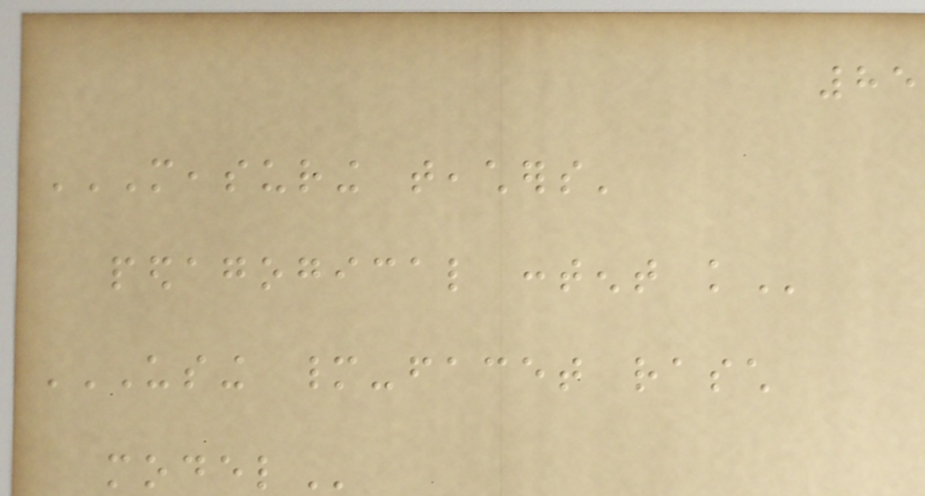85
MEASURING TEACHERS'
PEDAGOGICAL CONTENT KNOWLEDGE
USING MANY-FACET RASCH
MODEL
